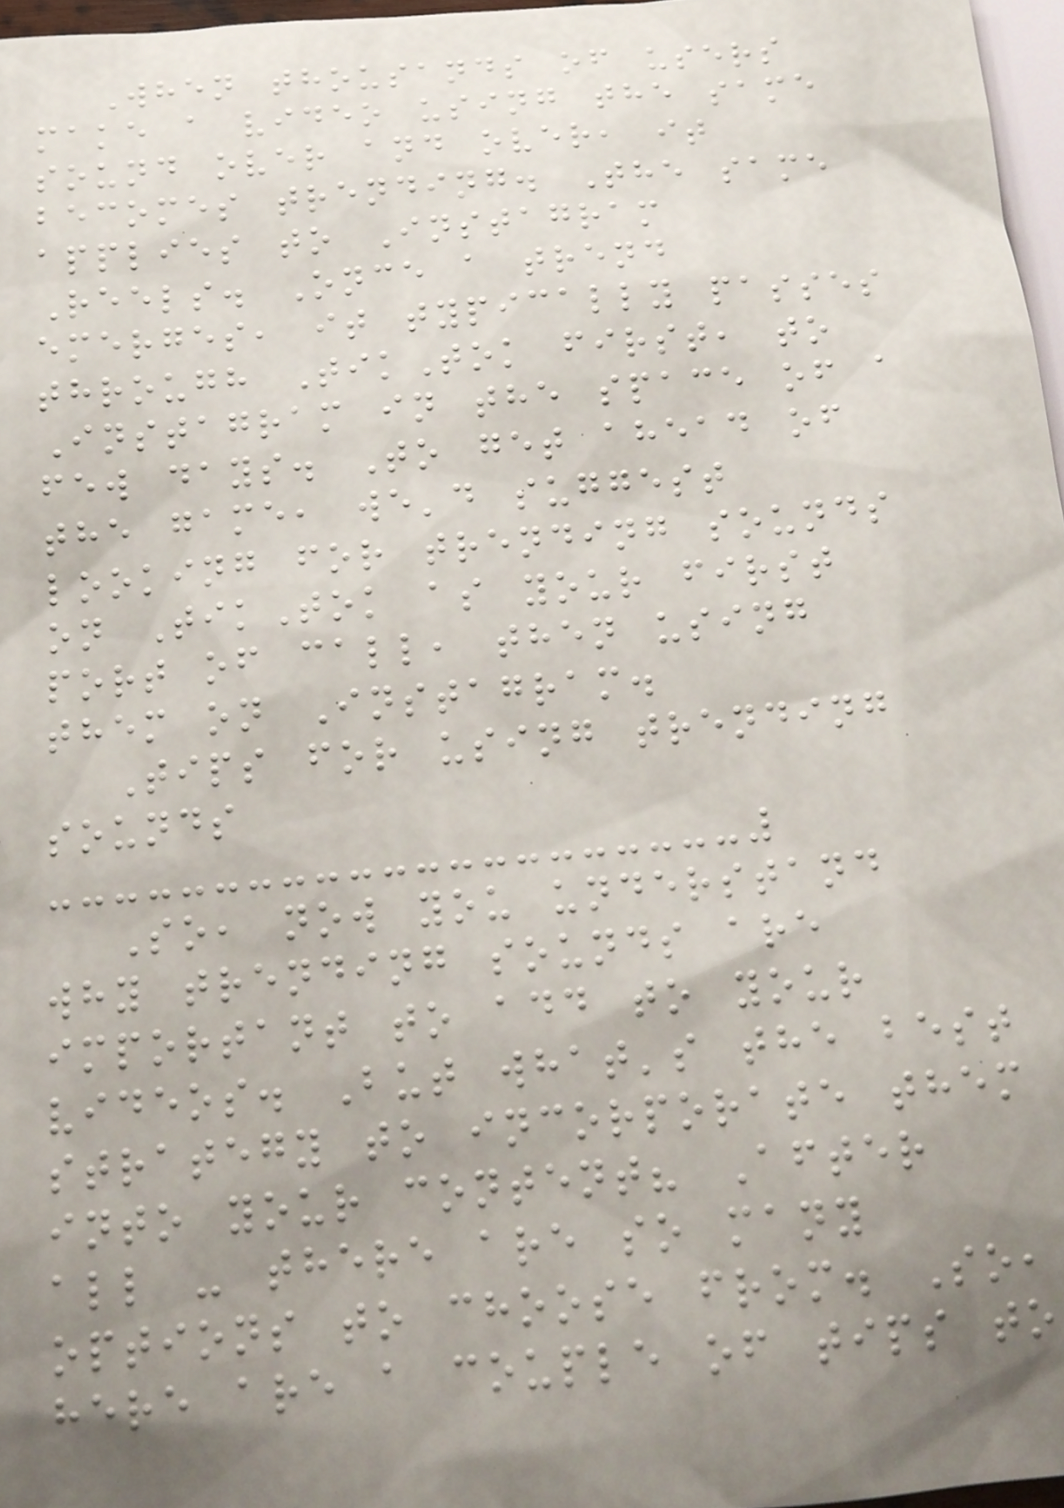When thousands of users
make a video using the same
sound over and over, it
becomes trending. The same
applies to Instagram
Reels. Once a trend
emerges, it typically passes
through TikTok first, to
Instagram in the space of a
few days. To get ahead of
the game, we'd suggest
looking for trending sounds
on TikTok as your first
port of call, then using
them on Instagram.
Tips for using trending
sounds
So, now you understand
why trending sounds are
important to add to your
videos. But what's the best
strategy to incorporate them
into your content? After
all - there are so many
options to choose from. So,
here are a couple of tips to
